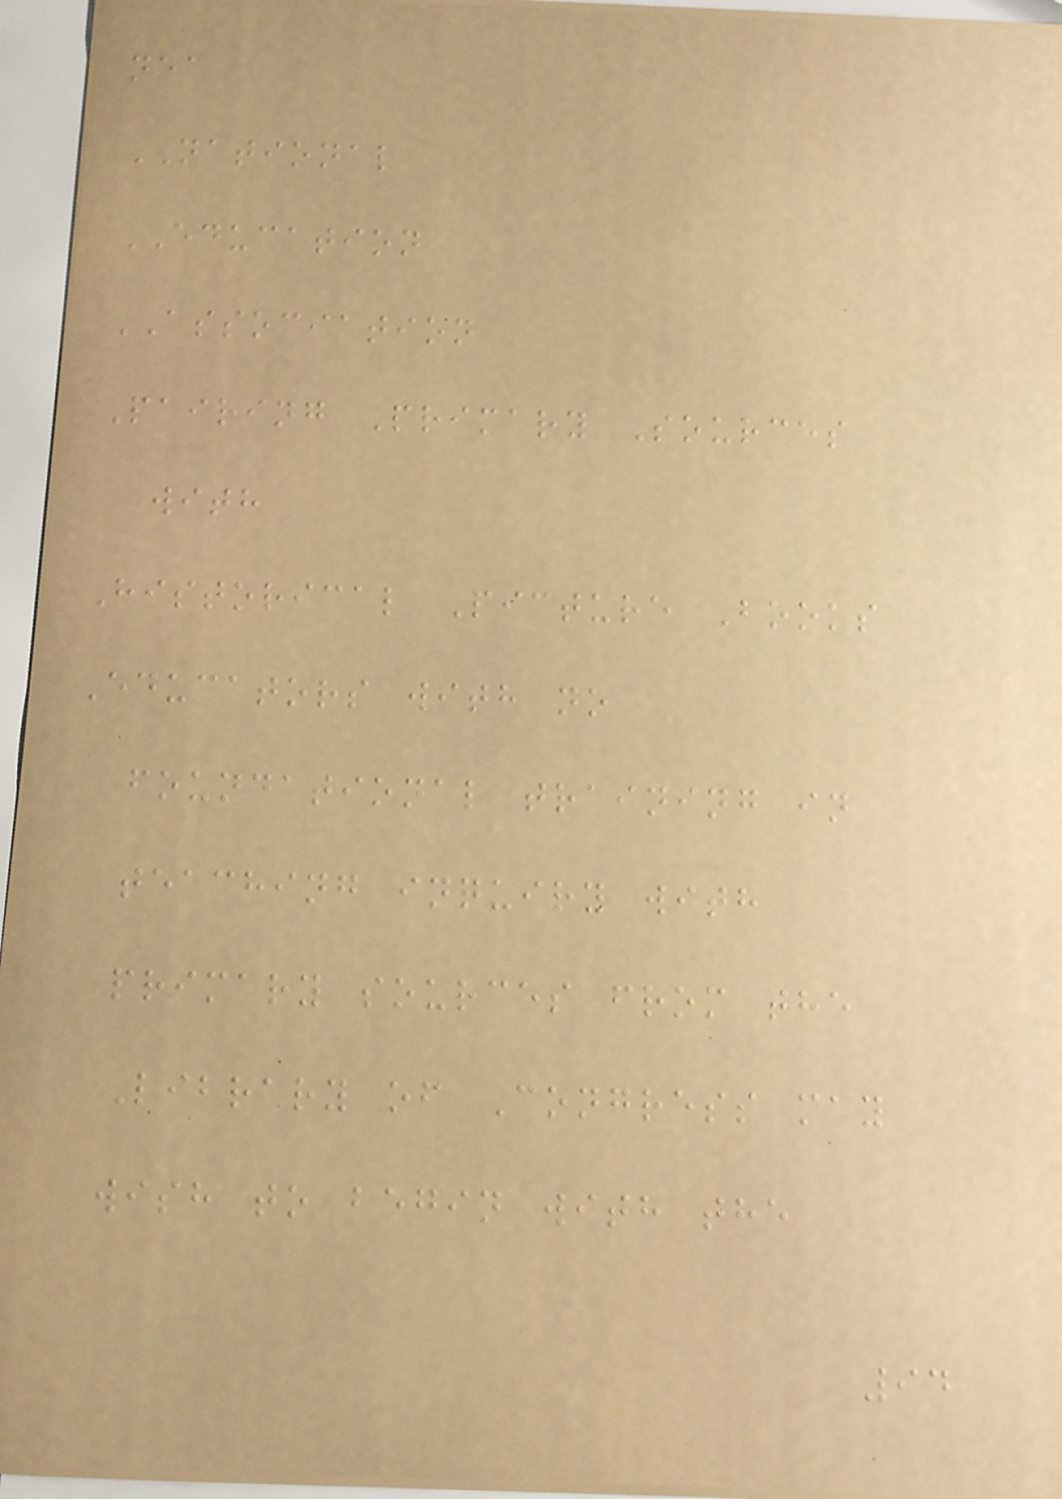nea
NATIONAL
EDUCATION
ASSOCIATION
Pairing Primary Sources
with
Historical Picture Books
Educators with no
foundational training in
teaching inquiry with
primary sources from the
Library of Congress may
wish to begin with the
94
